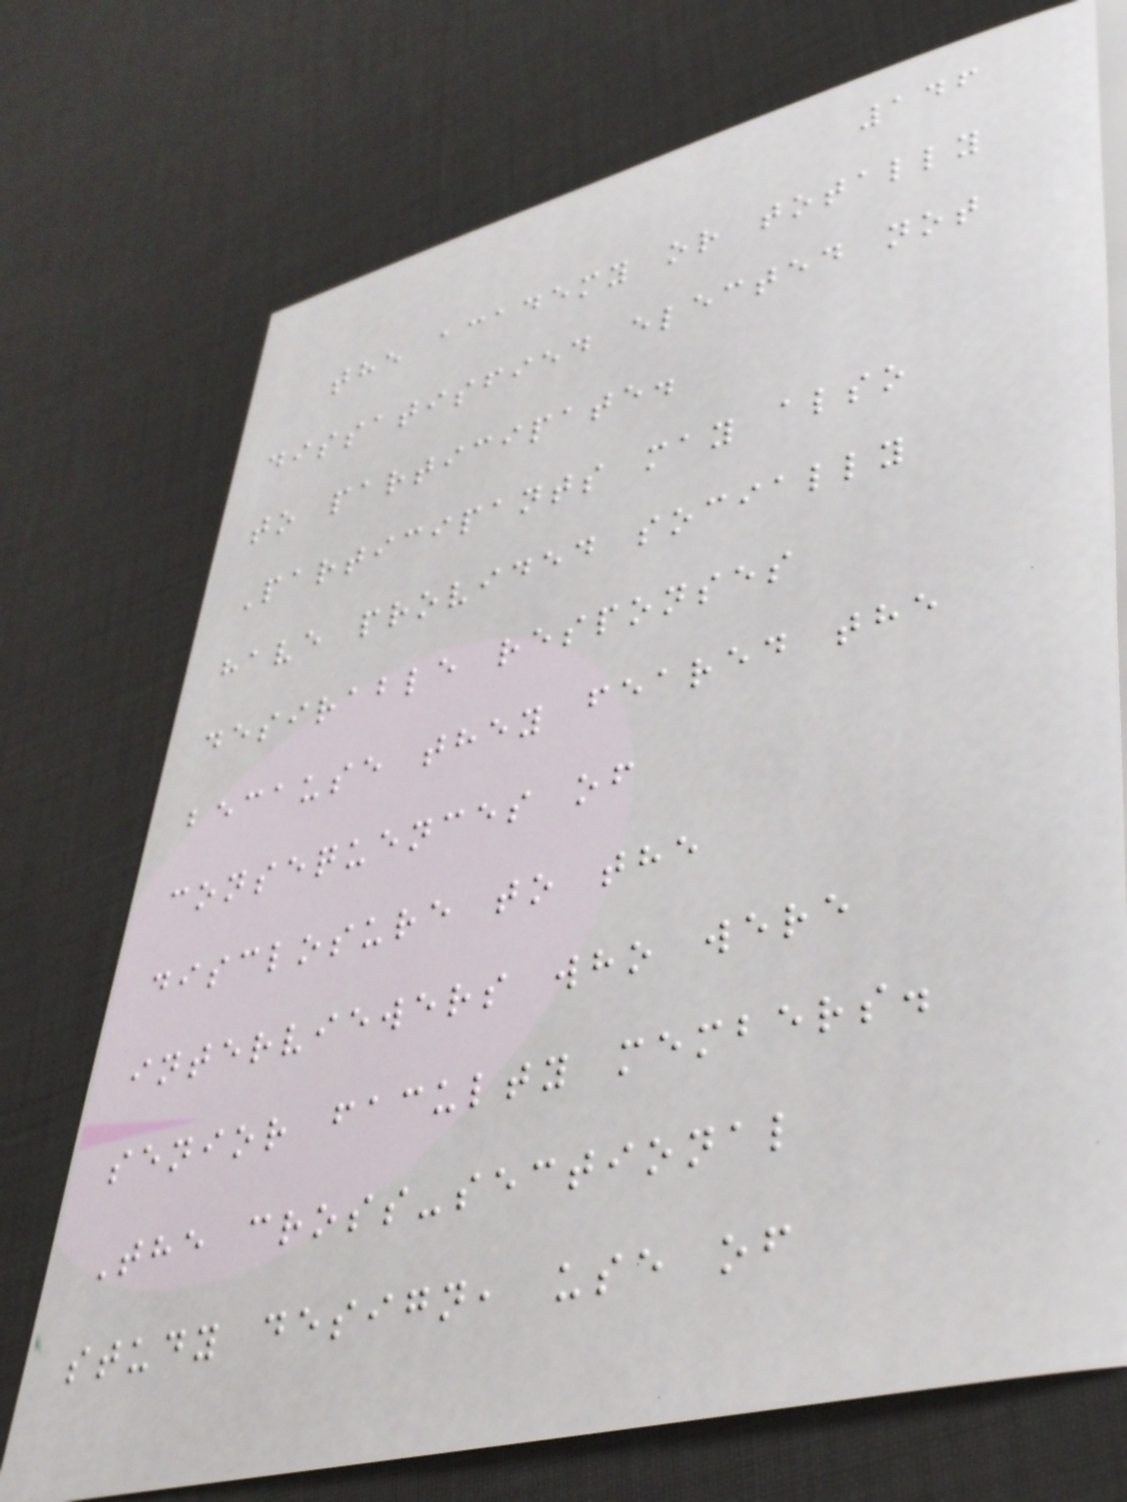146
the academy or totally
dissatisfied elected not
to participate.
Participants may also
have provided socially
desirable responses
because they feared the
consequences of
disclosure to the
interviewers who were
senior faculty members.
The cross-sectional
study design, use of
